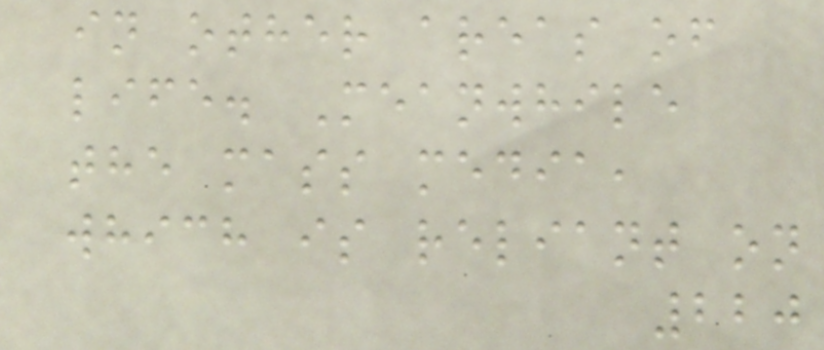in other areas of
life. Meanwhile
the mass media,
which is reliant on
220
